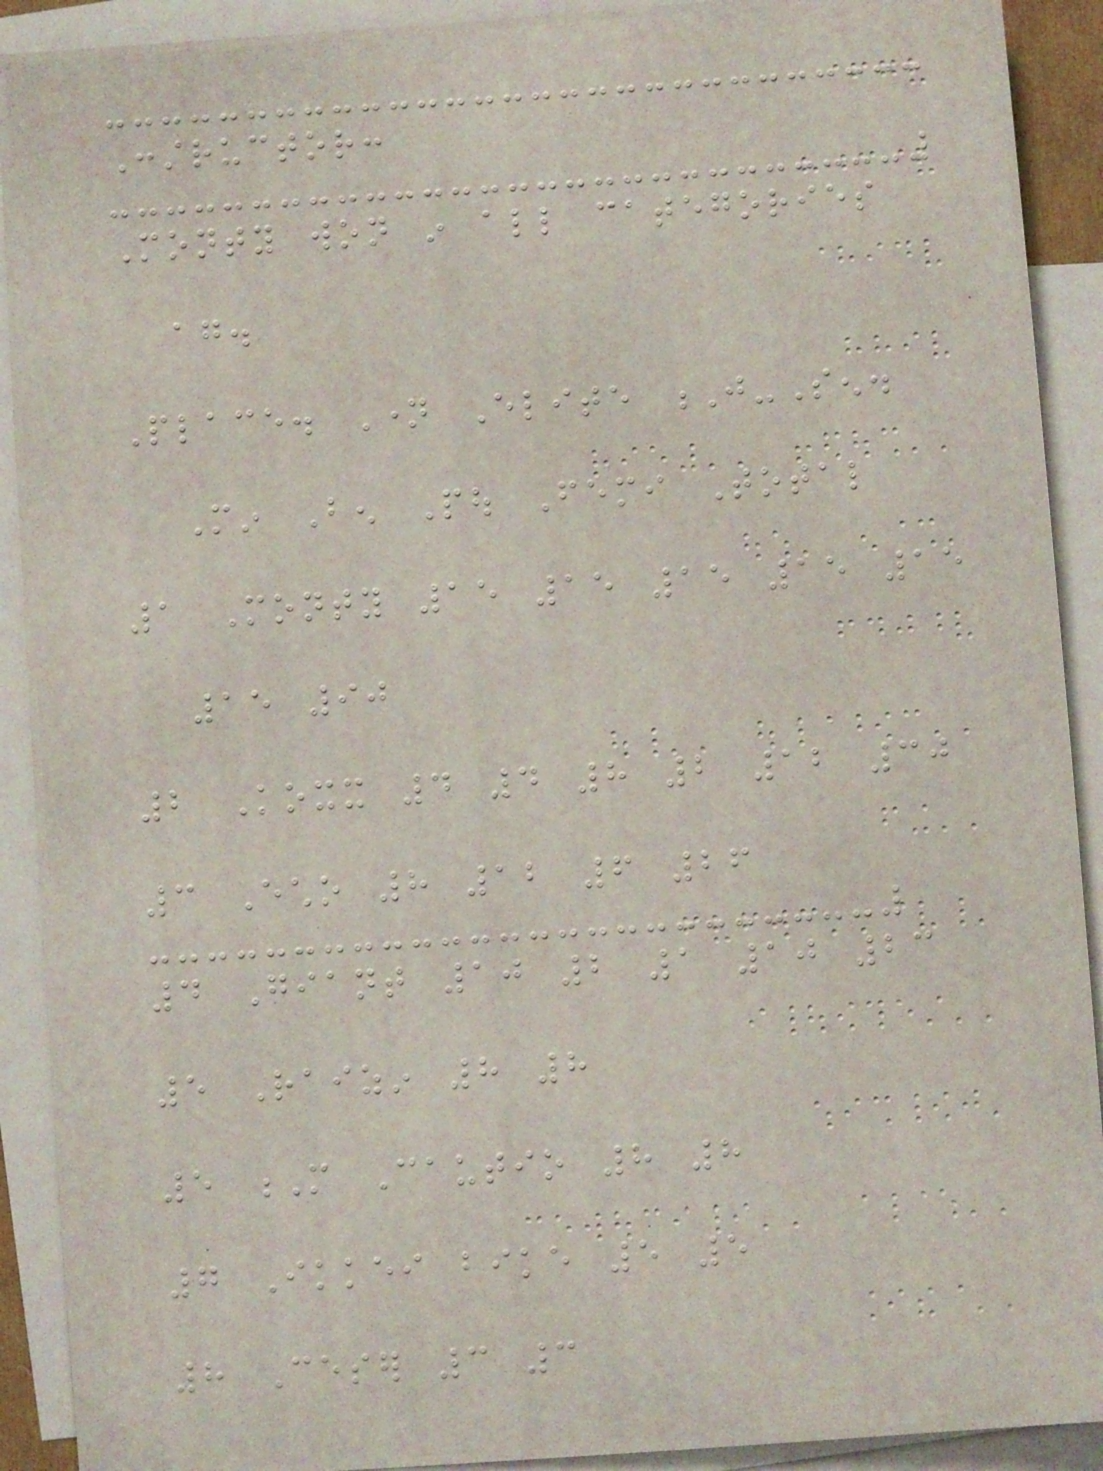Constructor:
Monty won in all categories
again.
Place. Name Elite J-Sen.
Min Ben Pou Femi Total
1 Monty 15 15 15 15 15
15 90
2 Koxx 4 4 8 2 12 30
3 Echo 8 12 6 26
4 Giant 10 2 1 10 23
5 Raizin 8 8
5 M Cautio 8 8
7 Ikkei bike 5 5
8 Ceser 3 3
